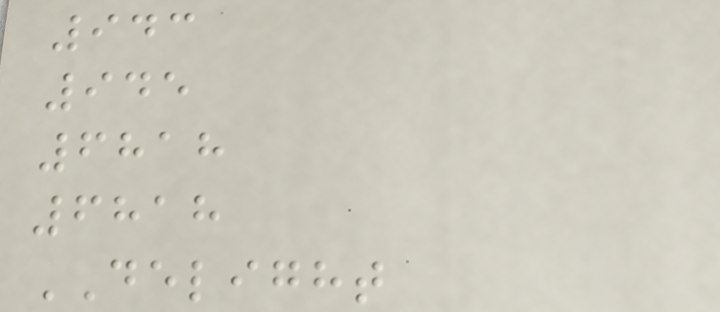943
945
6818
6818
DELIGHT
